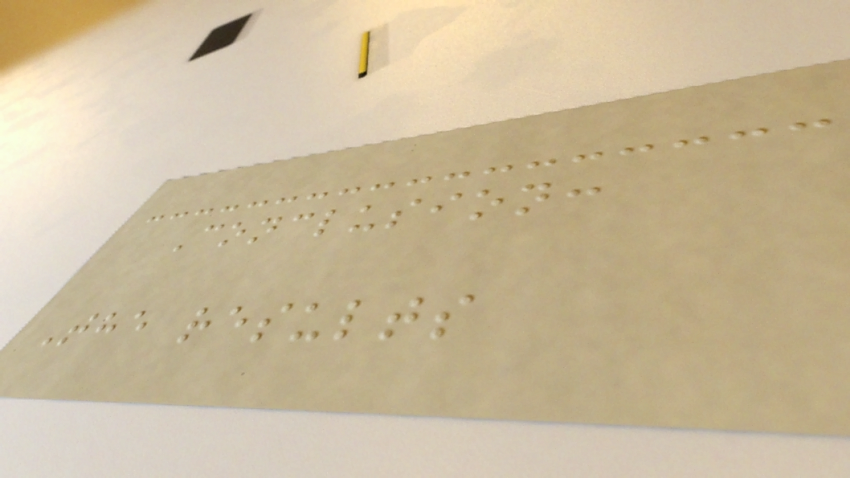Conclusion:
The results
